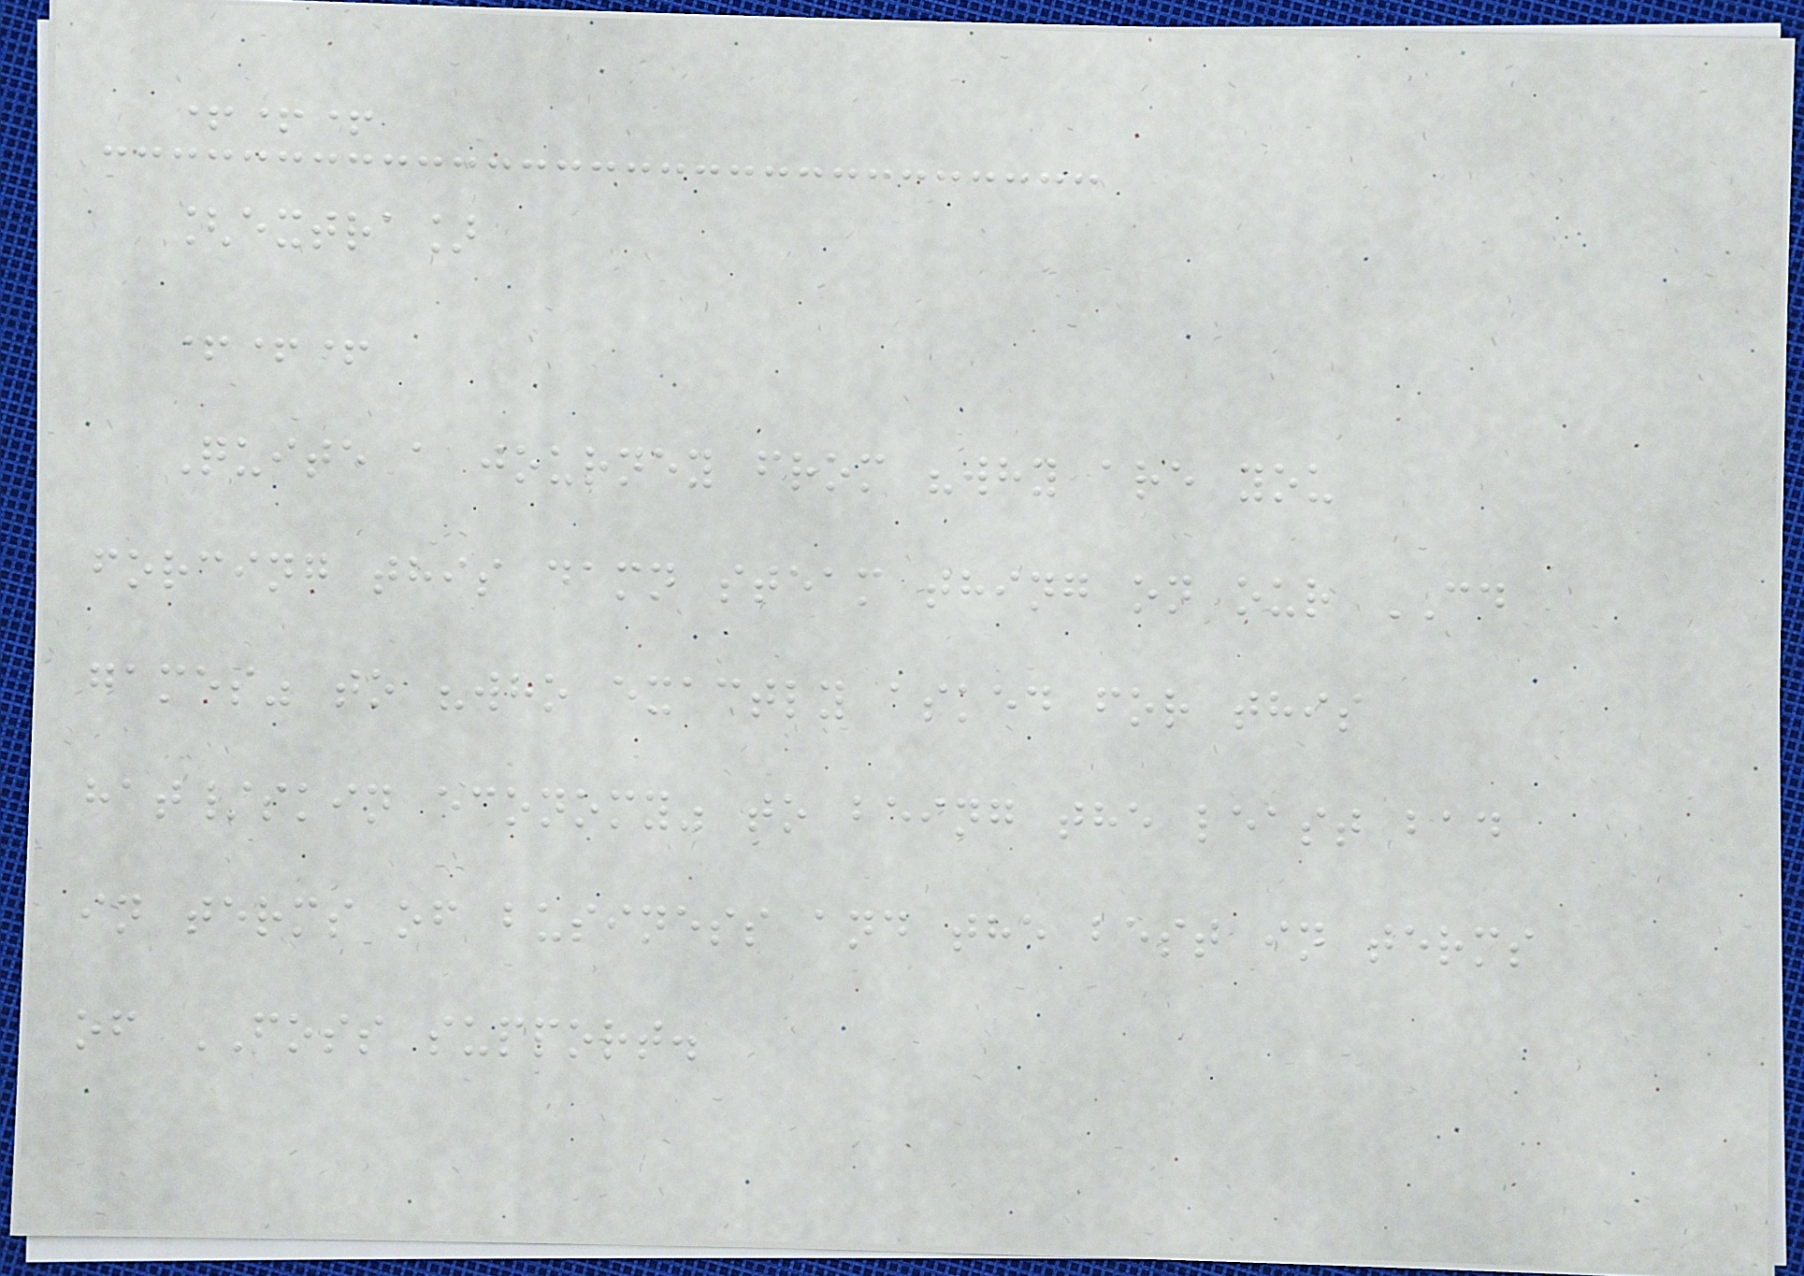+++
[extra]
+++
Quite a journey from "why are you
forcing this damn steam thing on our CD
games" to "who exactly asked for this
hat/skin economy" to being the least bad
in terms of business and the best in terms
of FOSS support.
